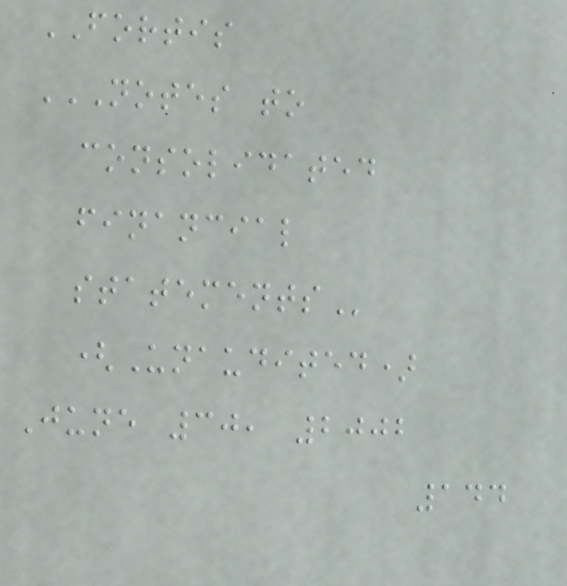FORTIS
NOTES TO
CONSOLIDATED
FINANCIAL
STATEMENTS
(Unaudited)
June 30, 2002
144
